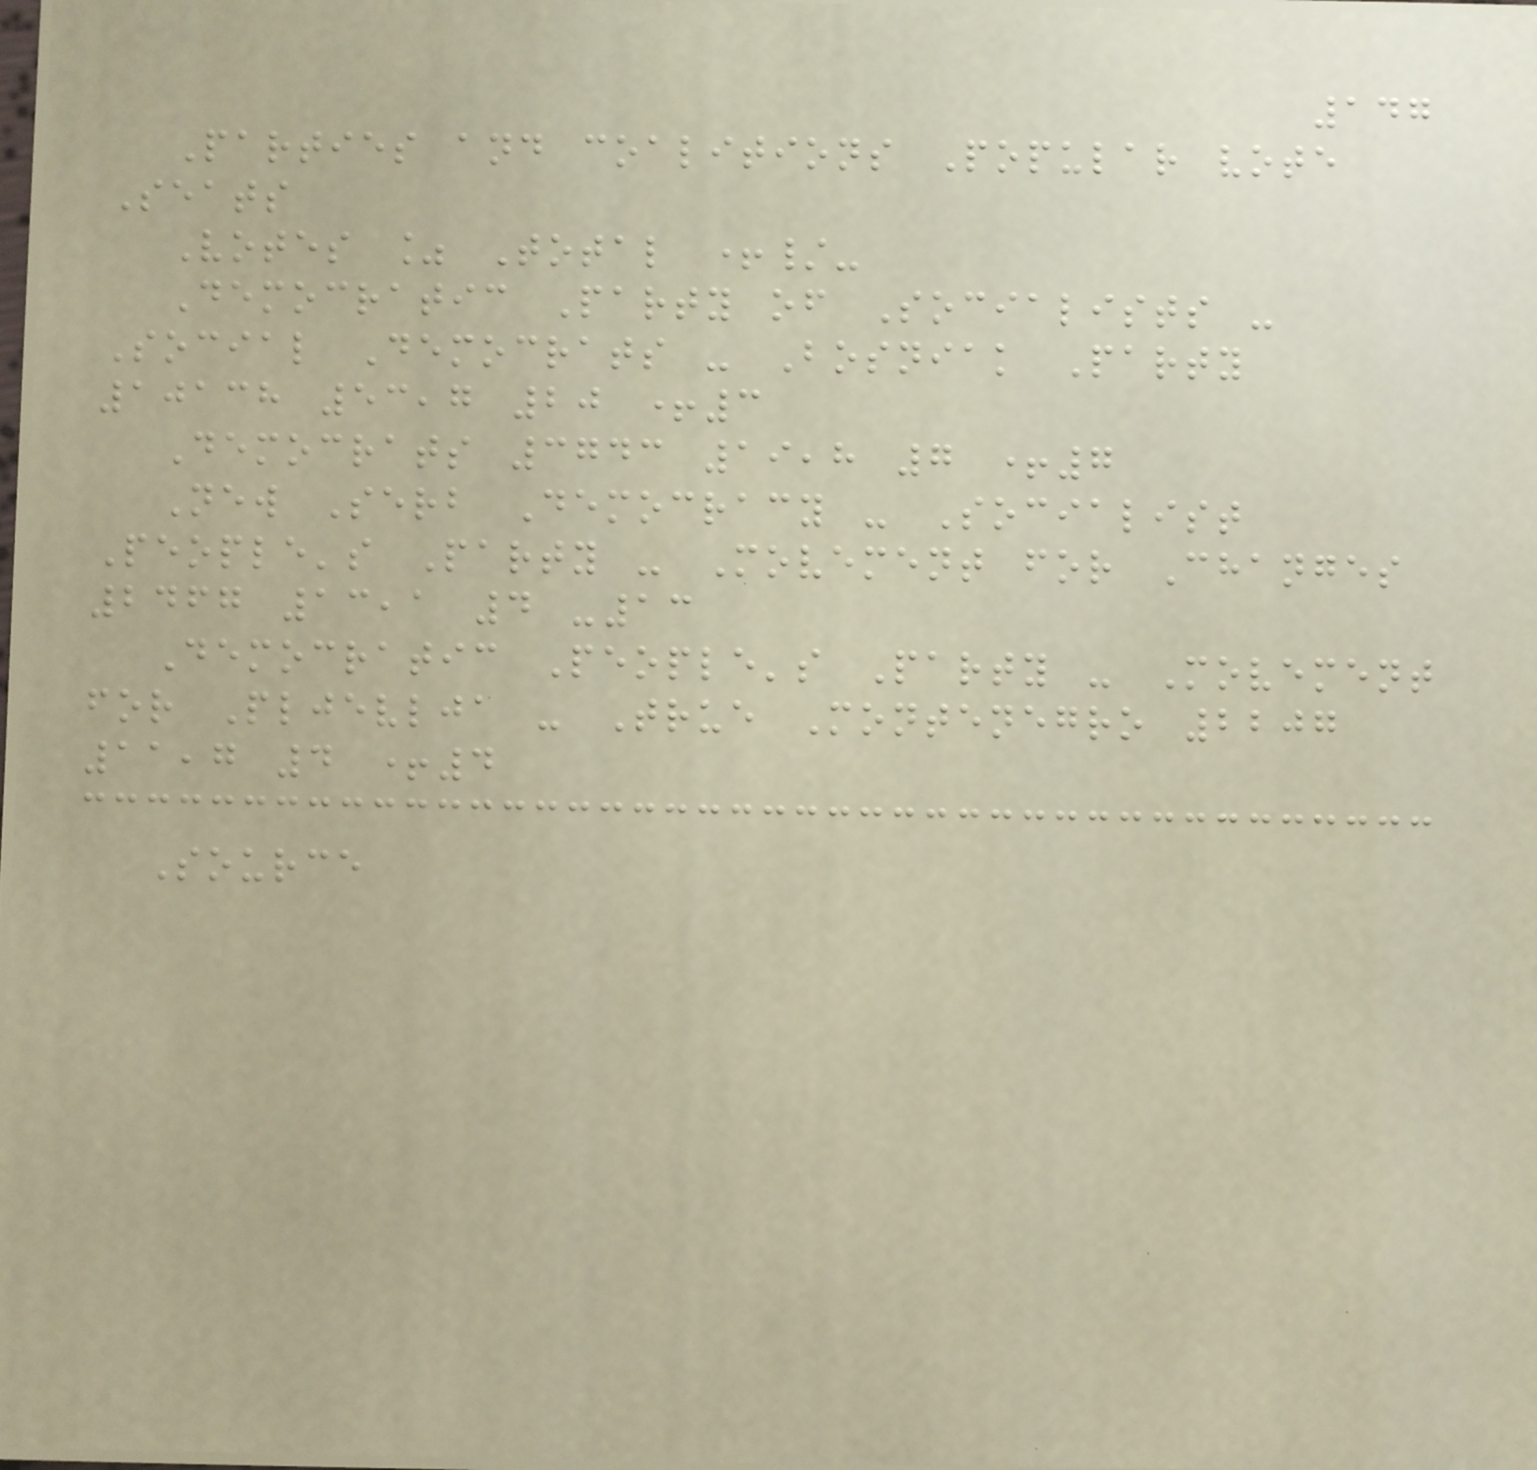147
Parties and coalitions Popular vote
Seats
Votes % Total +/-
Democratic Party of Socialists -
Social Democrats - Bosniak Party
10138 53,7 20 +3
Democrats 3743 19,8 7 +7
New Serb Democracy - Socialist
People's Party - Movement for Changes
2467 13,1 4 -13
Democratic People's Party - Movement
for Pljevlja - True Montenegro 2207
11,7 4 +4
Source
